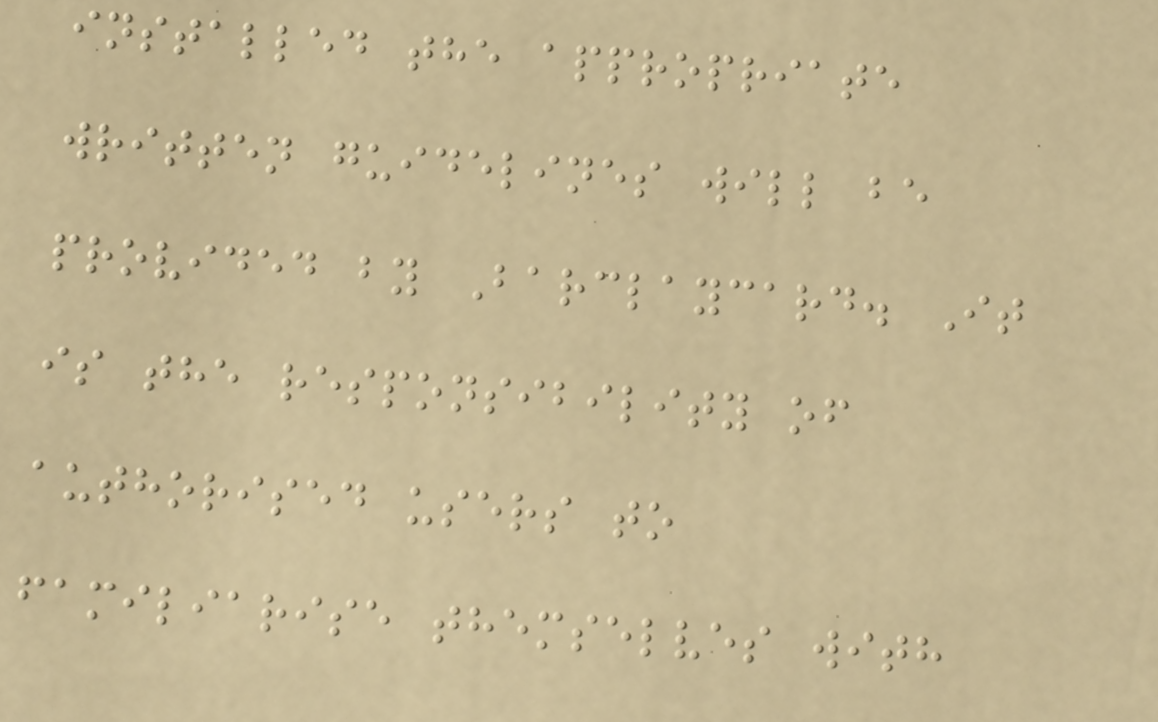installed the appropriate
written guidelines will be
provided by Barclaycard. It
is the responsibility of
authorised users to
familiarise themselves with
